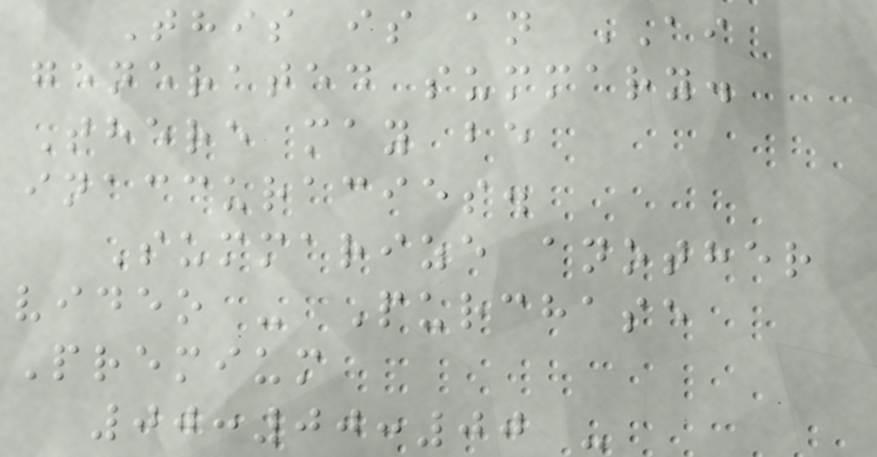This is an AI
generated summary.
There may be
inaccuracies.
Summarize another
video - Purchase
Premium
00:00:00 -
